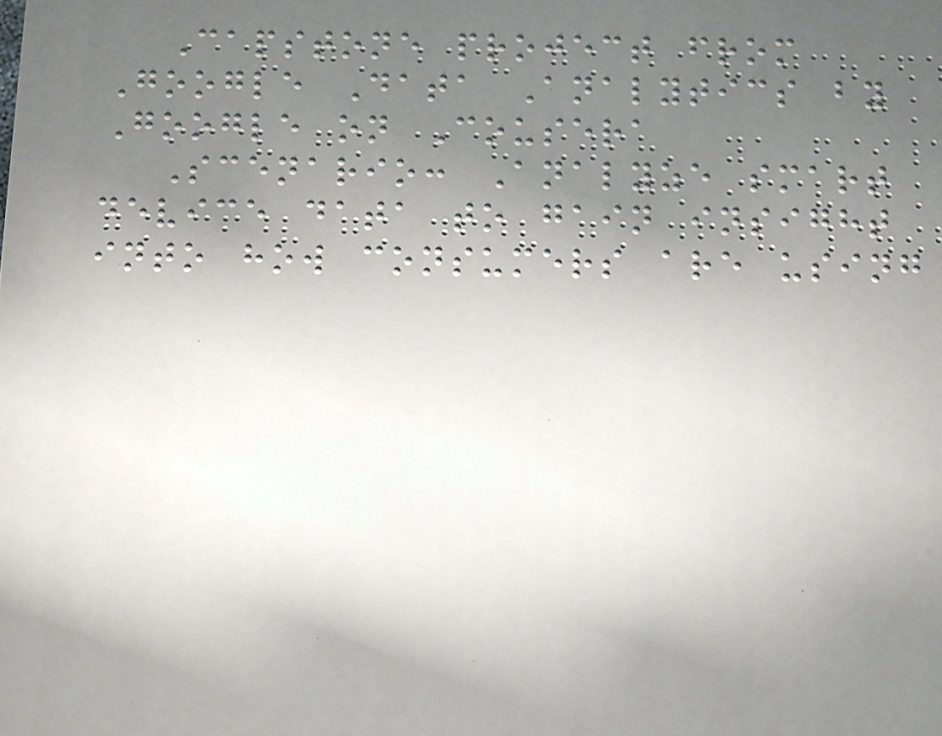Capstone project from
Google Data Analytics by
Google on Cousera
Scenario: Analyze smart
device data to gain insight
into how consumers are using
